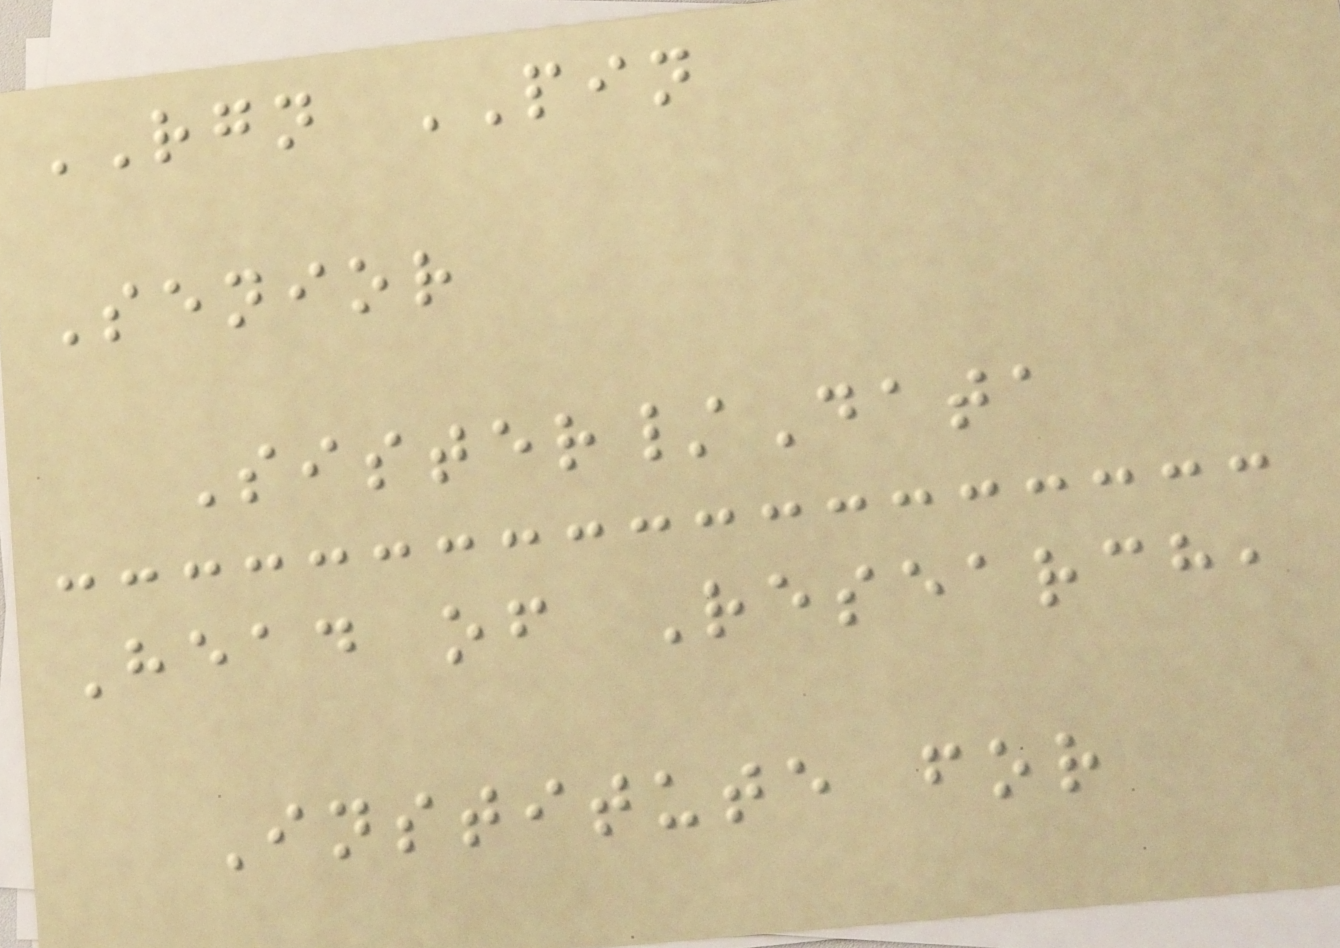RGN PIN
Senior
Sister/Data
Head of Research,
Institute for
